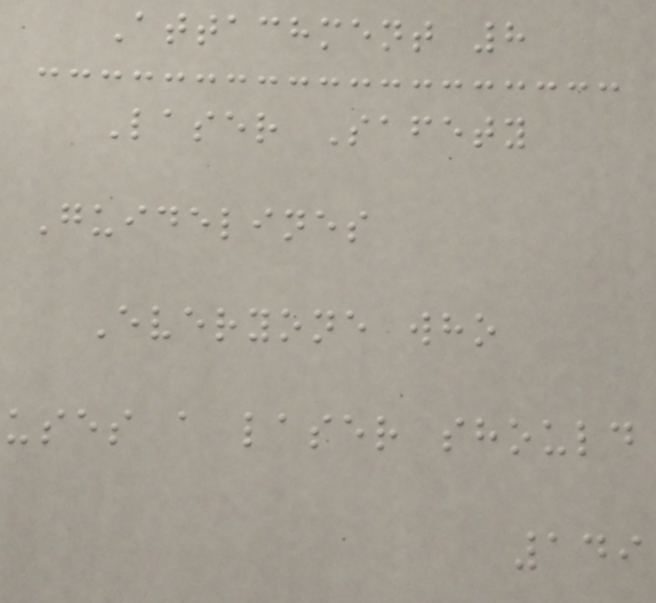Attachment 8
Laser Safety
Guidelines
Everyone who
uses a laser should
149
